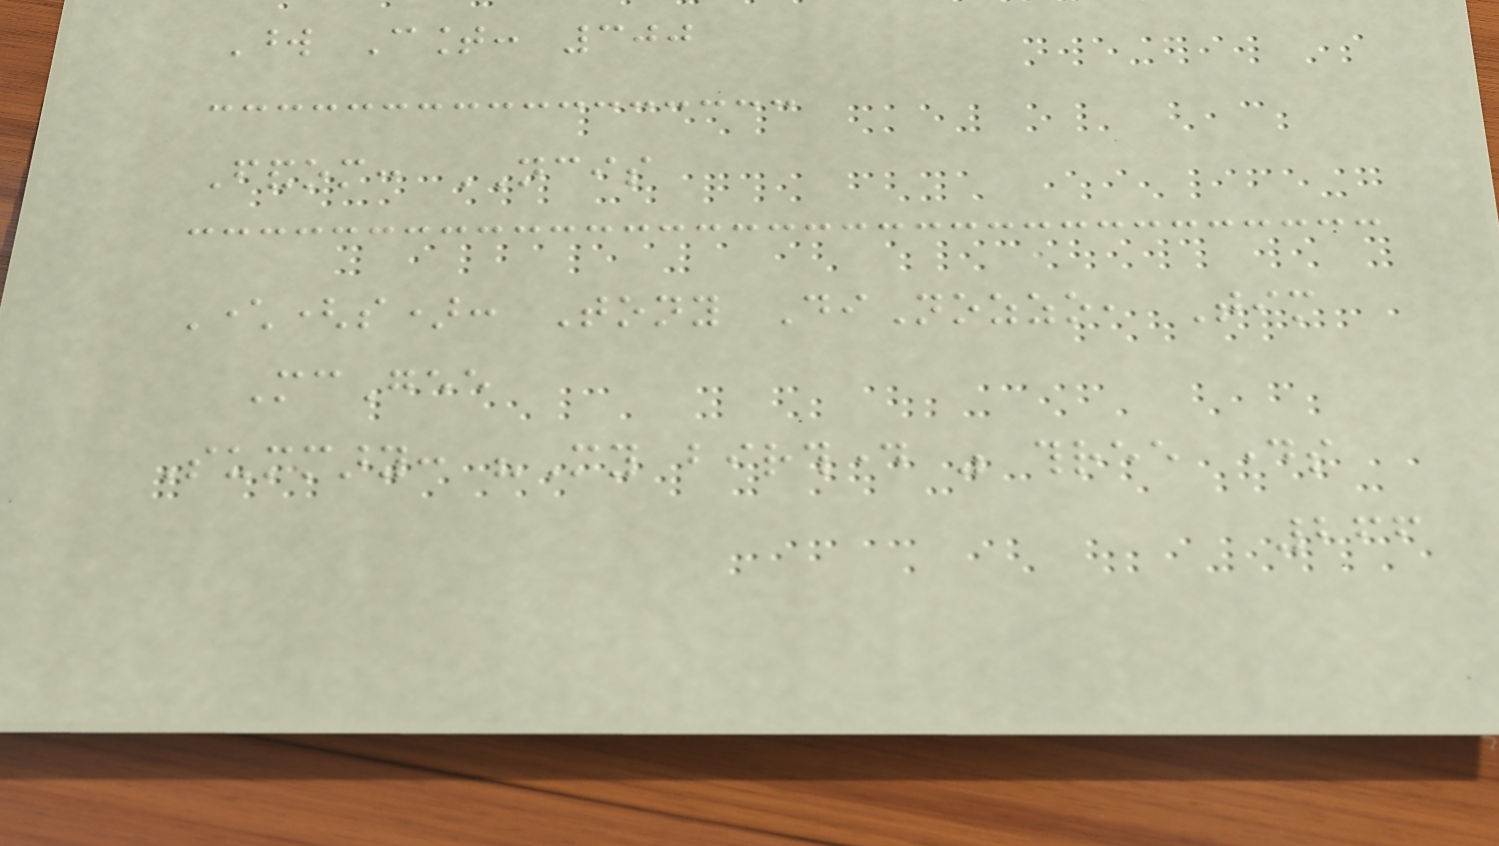Word Count: 300
Fandom: NCIS
Character(s): Tony DiNozzo, Tim
McGee
Summary: "My birthday was three days
266
